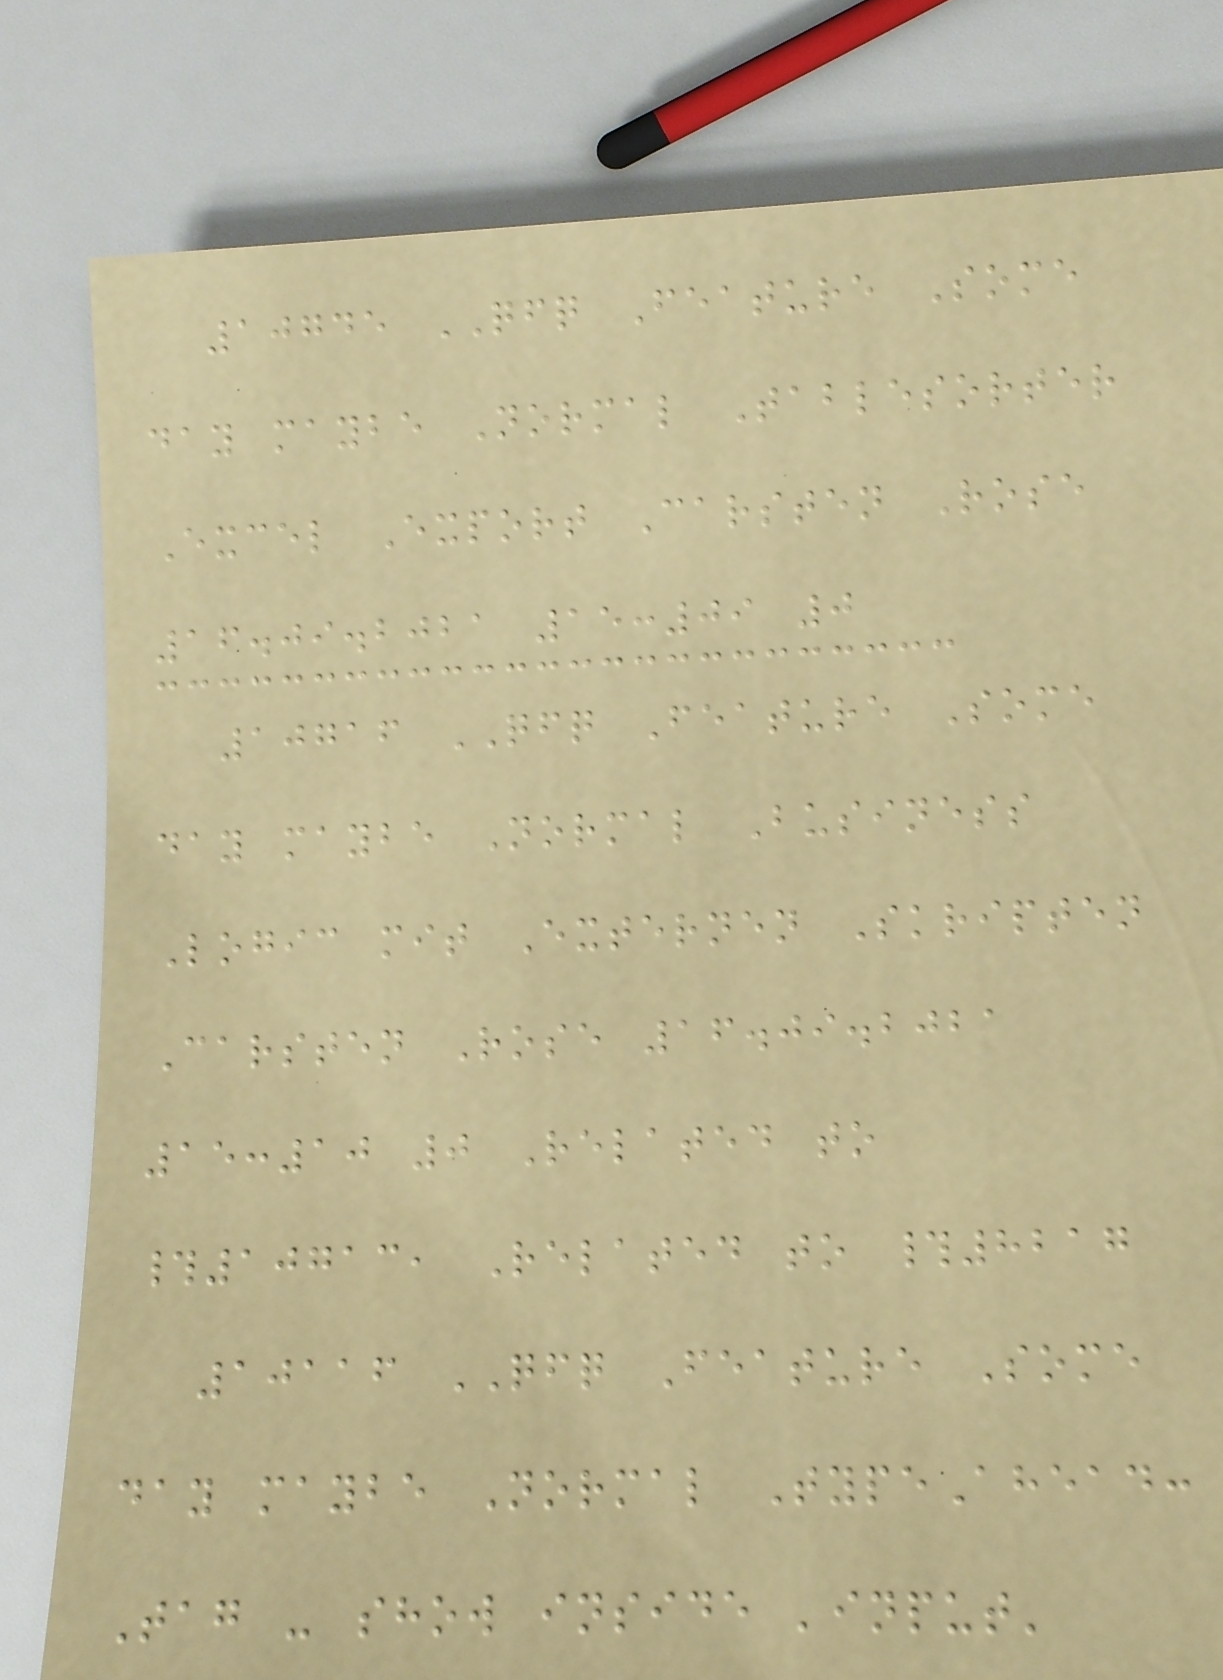10745 QFQ Feature Some
day maybe Normal Tablesorter
Excel Export Carsten Rose
16.09.2021 15:09 0
10716 QFQ Feature Some
day maybe Normal Business
Logic mit Externen Skripten
Carsten Rose 16.09.2021
15:10 0 Related to
#10713, Related to #8217
10116 QFQ Feature Some
day maybe Normal TypeAhead:
Tag - show inside 'input'
